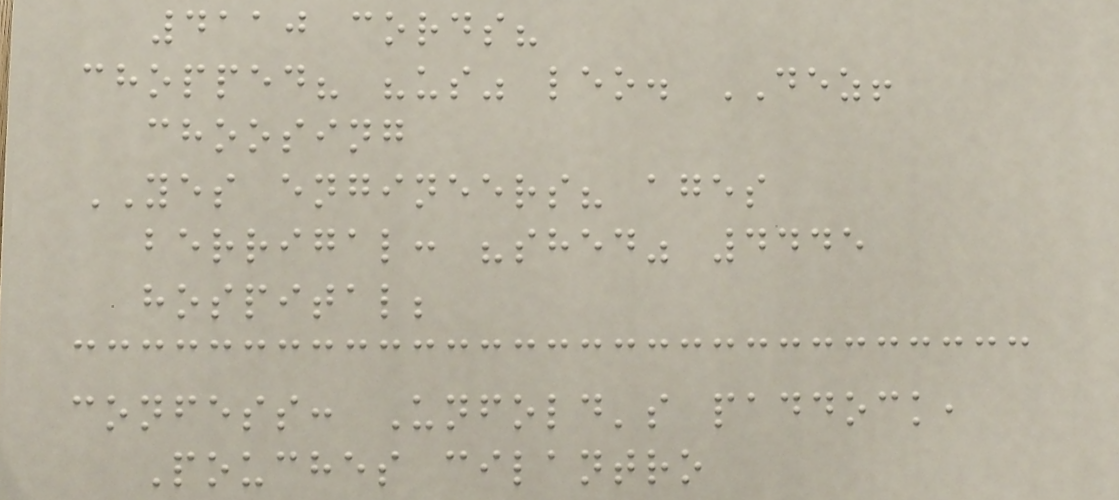4110 cords?
chopped? "us" leo. DEZ!
choosing
YES engineers? ages
berrigal: "shed" 4445
hospital;
confess: Unfold's paddock,
Pouches cilantro
